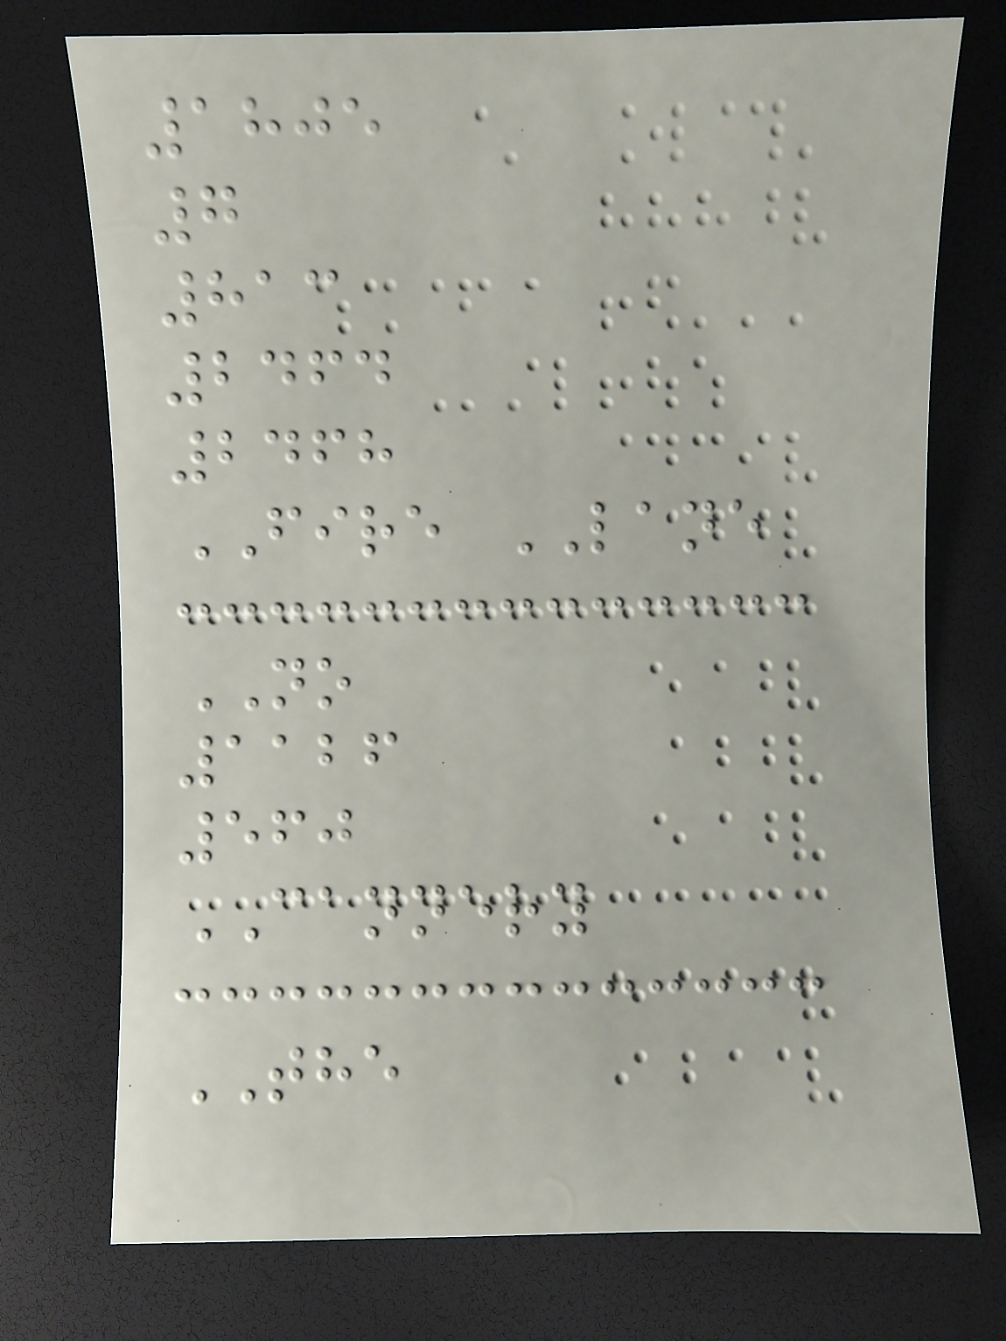1805
7
813
2464
2468
FIRE LANE
NO
1126
560
CANNERY
THE
